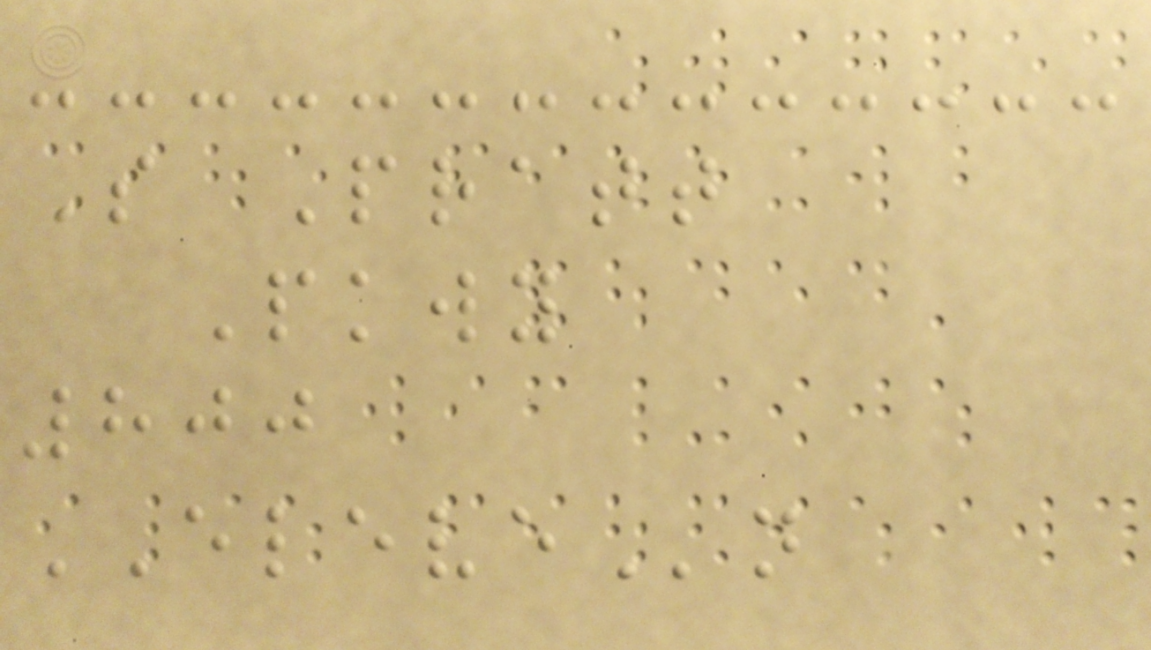S Pratt
Pkwy
800
ELEVEn
